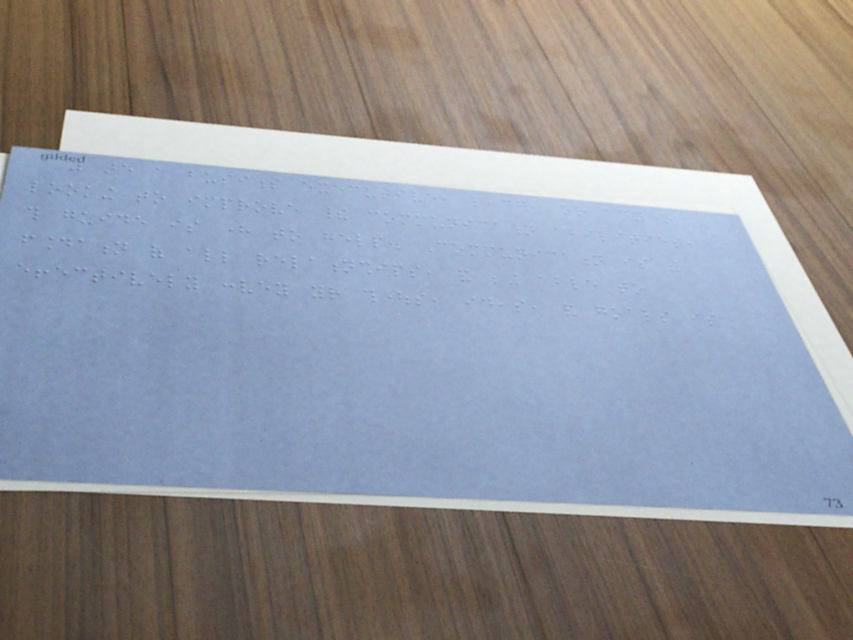you are a business executive, leader, or anyone
looking to improve their communication abilities,
this guide is here to help. Communication is the
foundation of all relationships, and being able to
effectively convey your thoughts, ideas, and goals is
